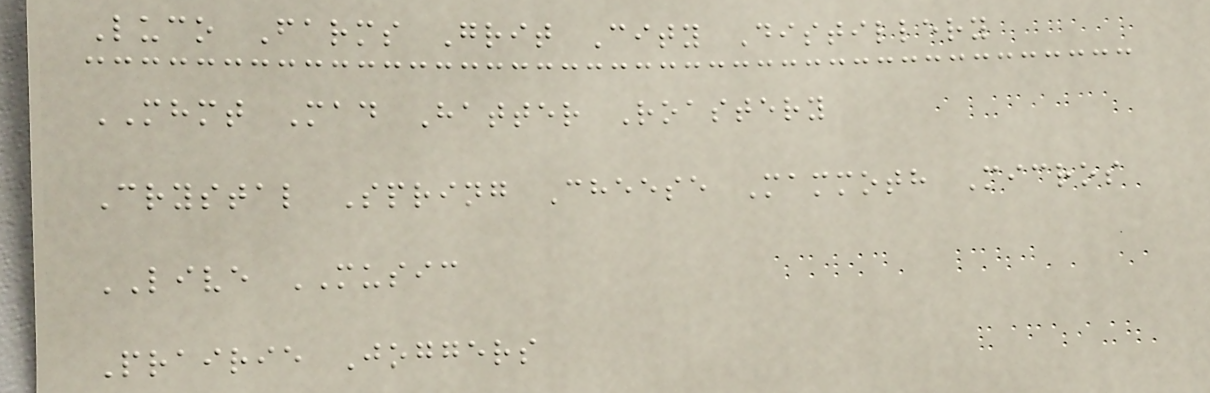Luco Farms Grit City Distillery
MHMT Mad Hatter Roastery
Crystal Spring Cheese Mammoth Micros
LIVE MUSIC
Prairie Joggers
